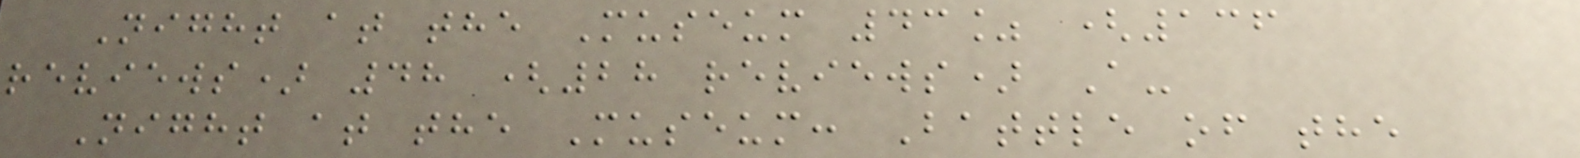Night at the Museum 43% (136
reviews) 48 (28 reviews) A-
Night at the Museum: Battle of the
